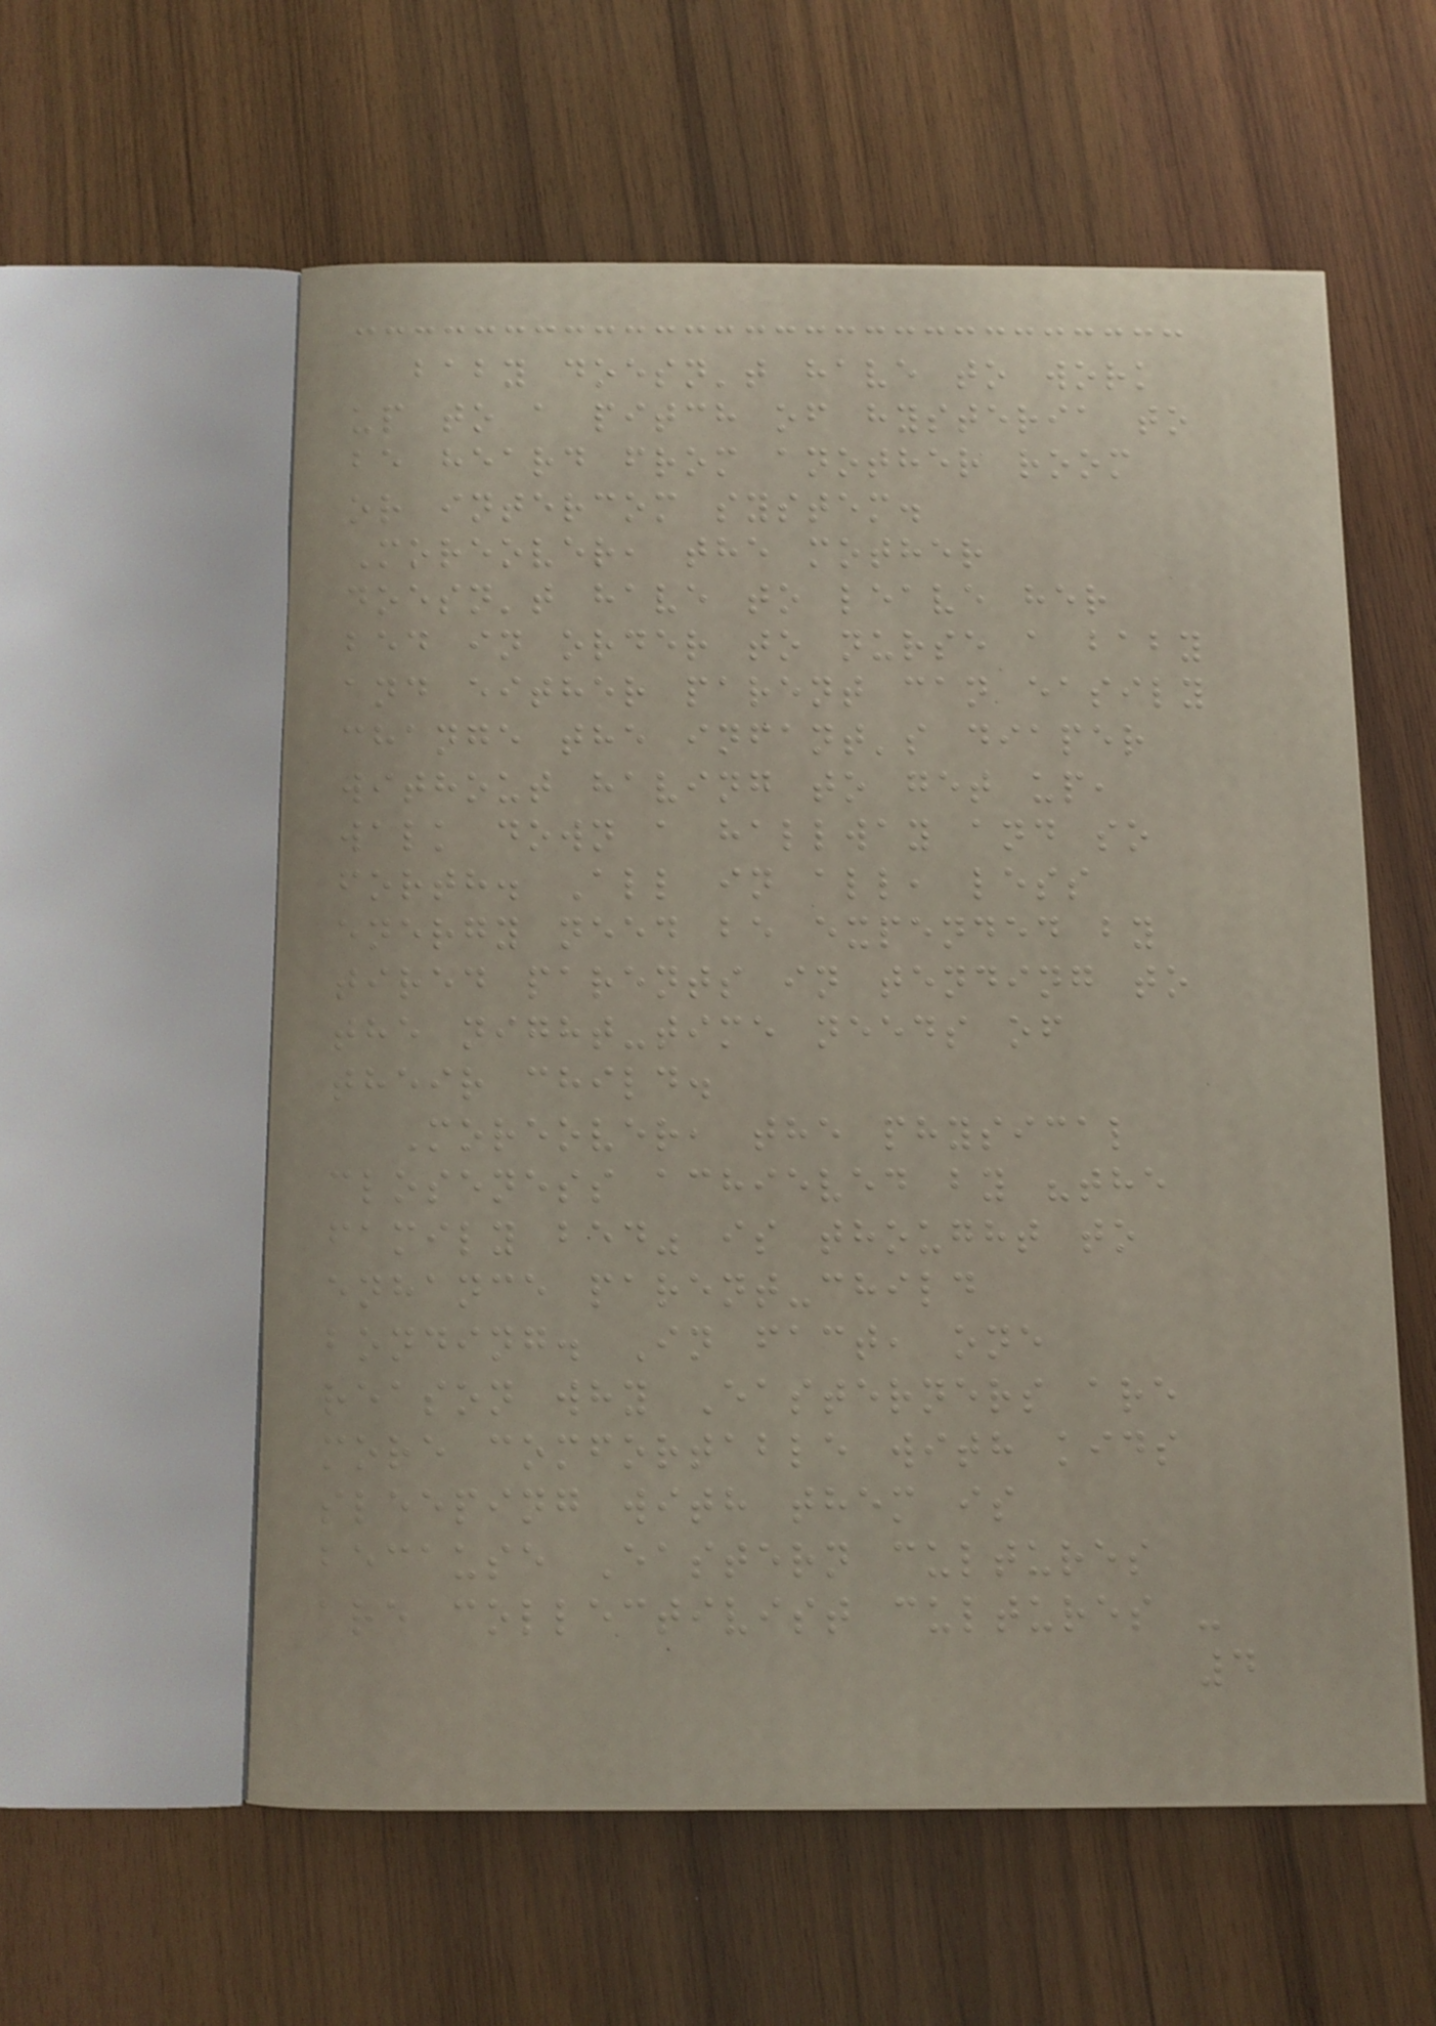baby doesn't have to work
up to a pitch of hysteria to
be heard from another room
or intercom system.
Moreover, the mother
doesn't have to leave her
bed in order to nurse a baby
and either parent can easily
change the infant's diaper
without having to get up,
walk down a hallway and so
forth. All in all, less
energy need be expended by
tired parents in tending to
the night-time needs of
their child.
Moreover, the physical
closeness achieved by "the
family bed" is thought to
enhance parent-child
bonding. In fact, one
reason why Easterners are
more comfortable with kids
sleeping with them is
because Eastern cultures
are collectivist cultures -
4
